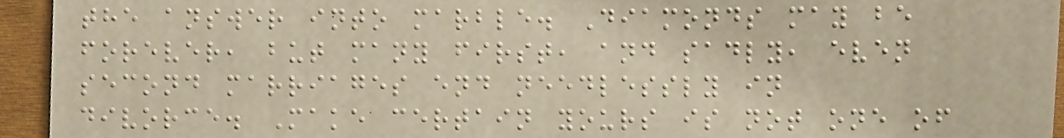the answer into marble. Diamonds may be
forever, but many first, and sadly, even
second marriages end needlessly in
divorce. Make certain yours is not one of
